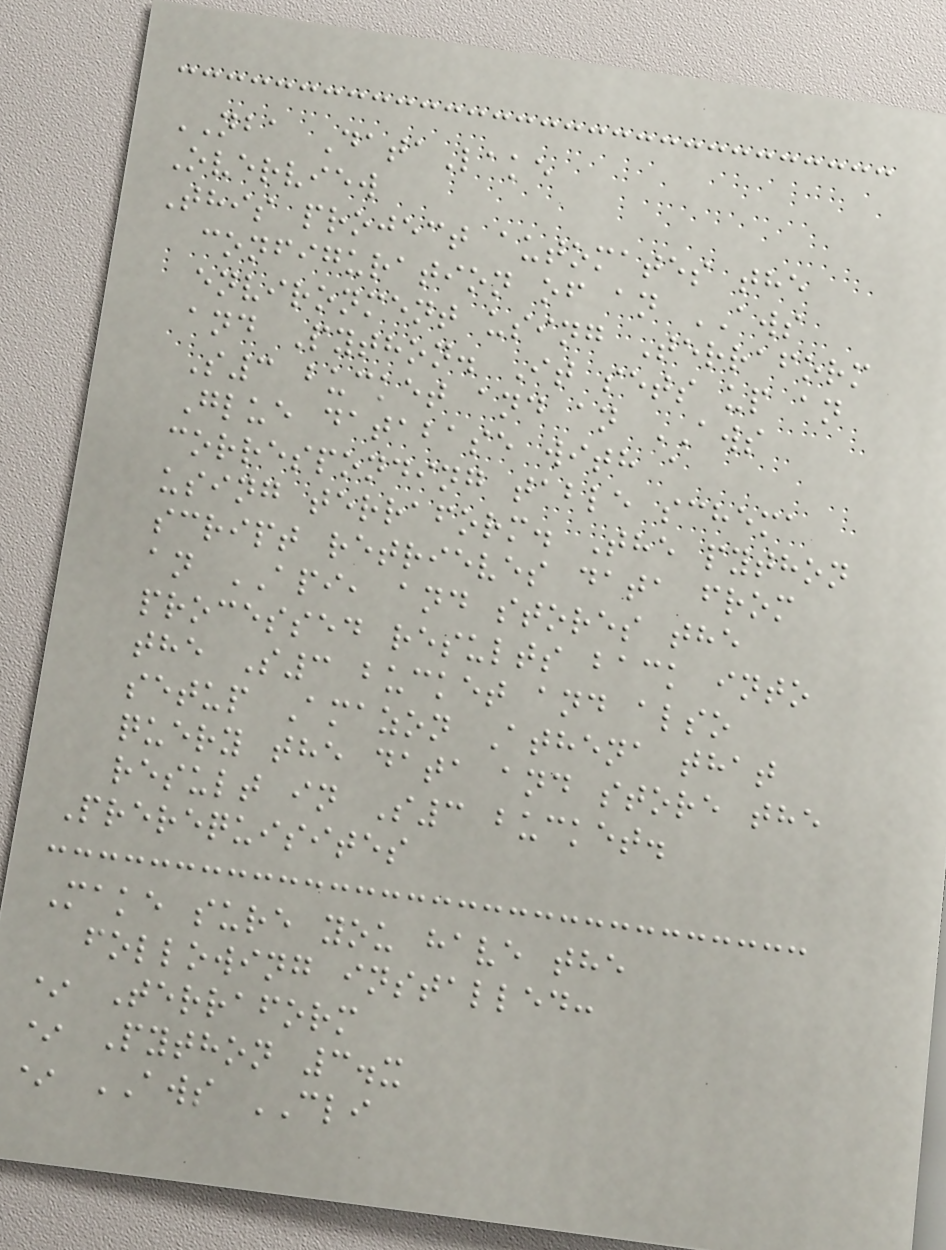NBA DataLake
Overview
This project automates the
configuration of an AWS
environment using Terraform
and Python. It sets up an
S3 bucket and an AWS
Glue database with a
corresponding table schema
using terraform. The python
script retrieves data from
an API, and stores the
processed results back into
the S3 bucket and also
setup Amazon Athena that
query the data and store the
result in S3 bucket.
Prerequisites
Make sure you have the
following installed:
* Terraform
* Python 3.x
* AWS CLI
